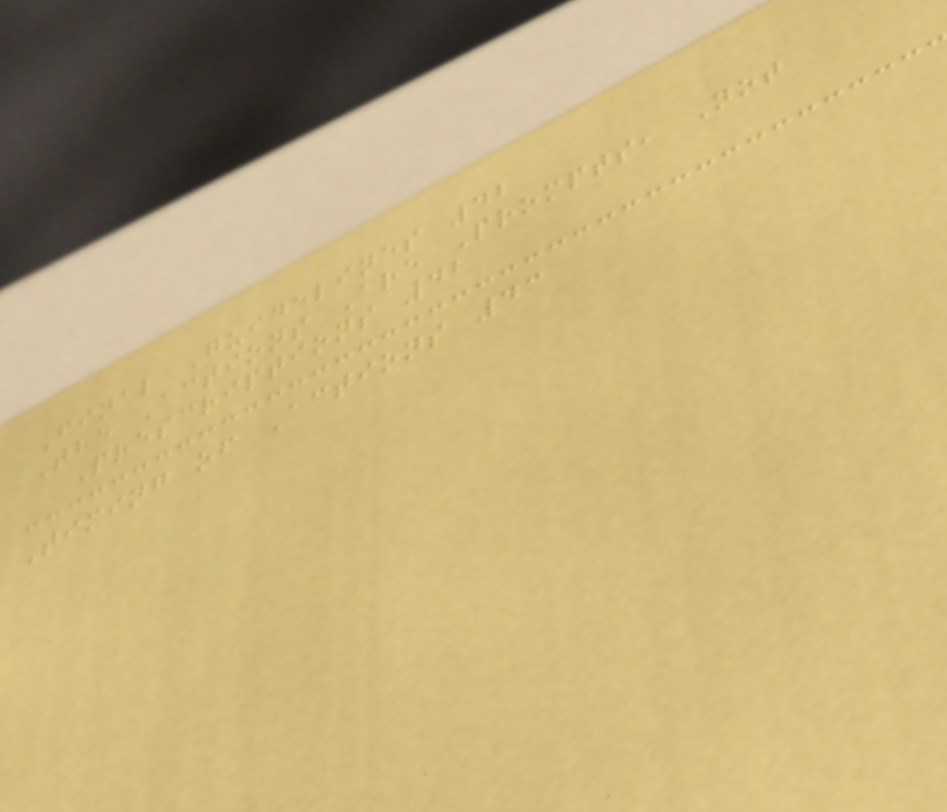Final Guidelines 42
The Actions Are Prompts, Not
Prescriptions 42
Timing of Actions 43
